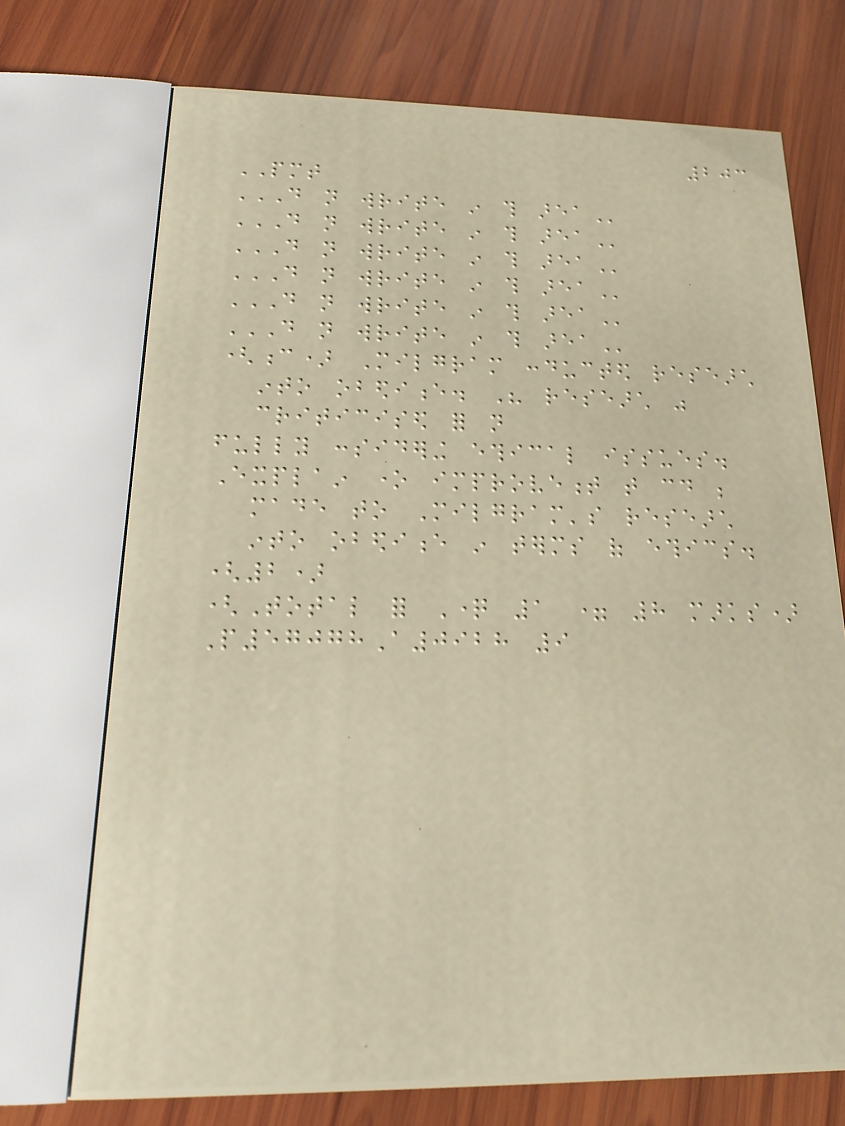203
PMT
DO NOT WRITE IN THIS AREA
DO NOT WRITE IN THIS AREA
DO NOT WRITE IN THIS AREA
DO NOT WRITE IN THIS AREA
DO NOT WRITE IN THIS AREA
DO NOT WRITE IN THIS AREA
(c) Milgram conducted research
into obedience. His research was
criticised for not
fully considering ethical issues.
Explain one improvement that could be
made to Milgram's research
into obedience in terms of ethics.
(2)
(Total for Question 1 = 8 marks)
P57078A0928 9
